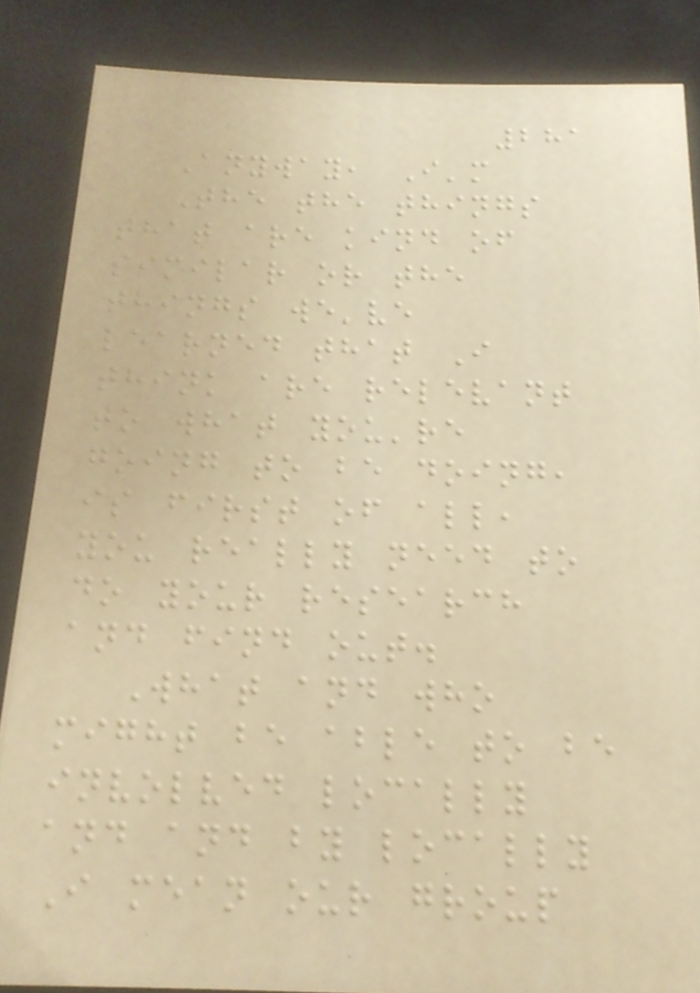281
Anyway, I'm
The the things
that are kind of
similar or the
things we've
learned that I
think are relevant
to what you're
going to be doing,
is first of all,
you really need to
do your research
and find out.
What and who
might be able to be
involved locally
and and by locally
I mean our group
